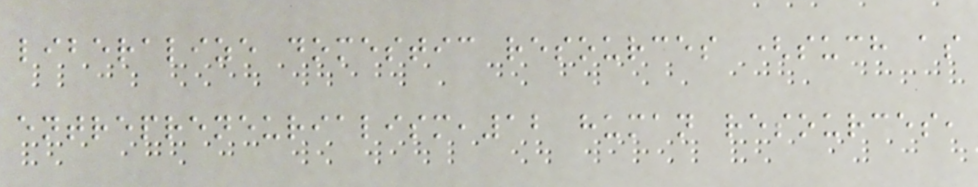liberalize domestic resources (such as
entrepreneurialism,12 human resources,
